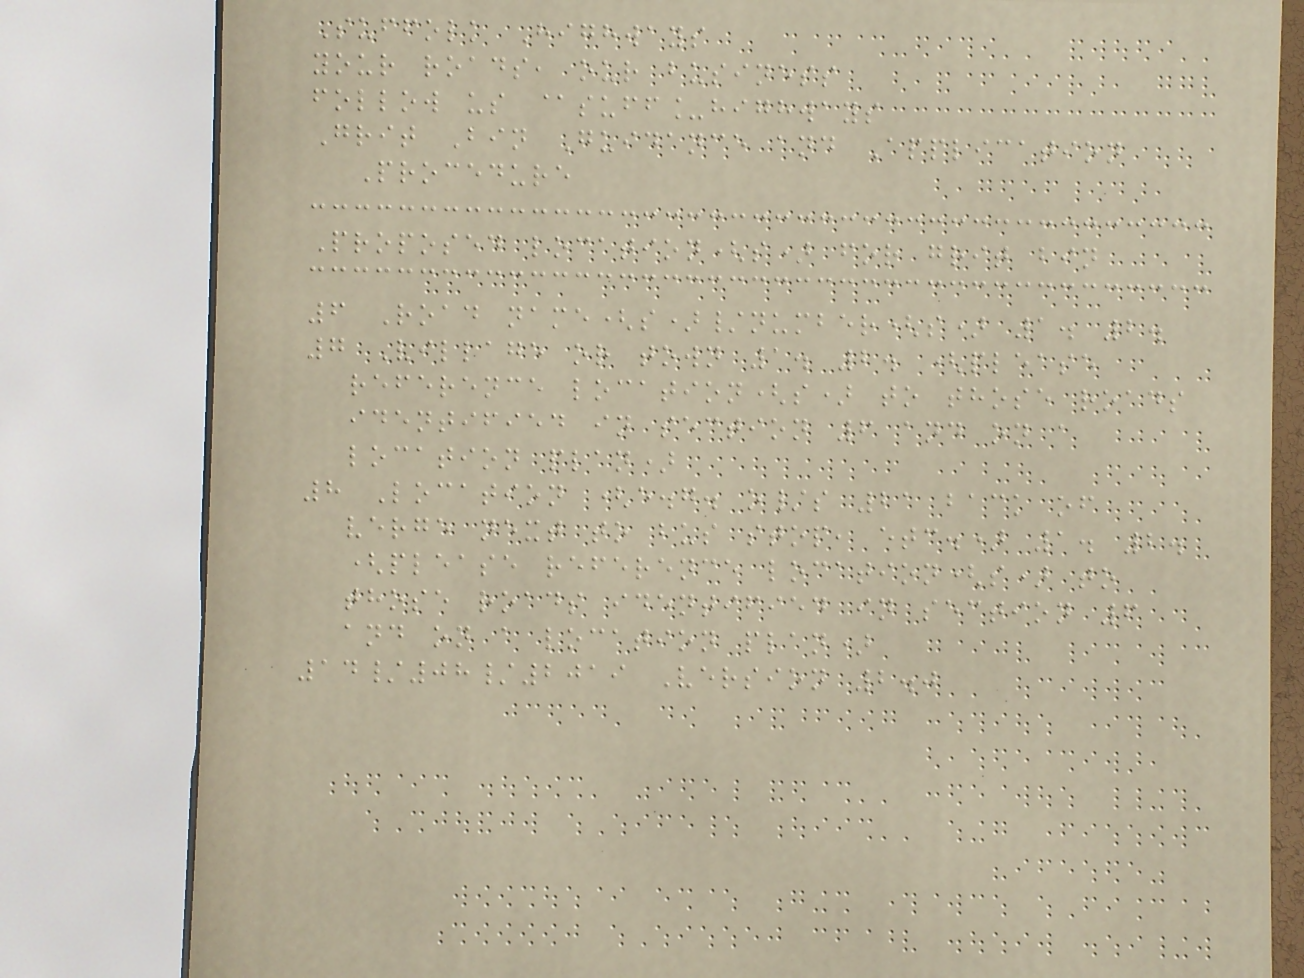Suffolk Highways
your roads, our business
follow us @suff_highways
Grit Bin Guidance and Application
Procedure
Proposed location(s) for grit bin
6 Road name(s)/number(s) 1. 2.
7 Village or town 1. 2. (please
reference location(s) to those roads
identified in section 6 and on a
location plan)
8 Location (e.g. o/s 21 back of
verge next to bus stop, etc.) 1. 2.
(please reference location(s) to
those roads identified in section 6
and on a location plan)
14/08/2019 Version 2.0
